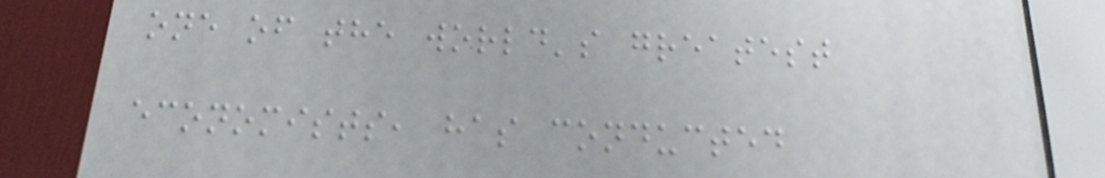one of the world's greatest
economists, has conducted
